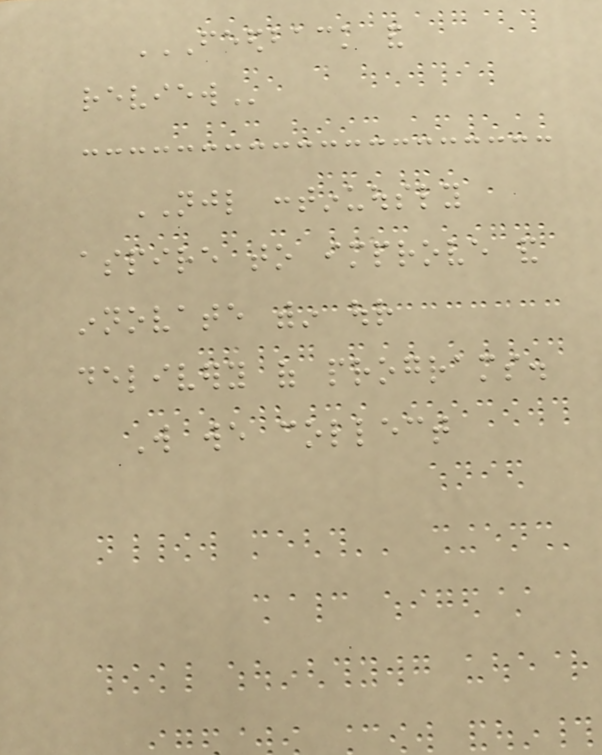FEEDBACK AND
REVIEW
NJL continuously
aspire to improve and
innovate within our
delivery of programs.
Will we collect
